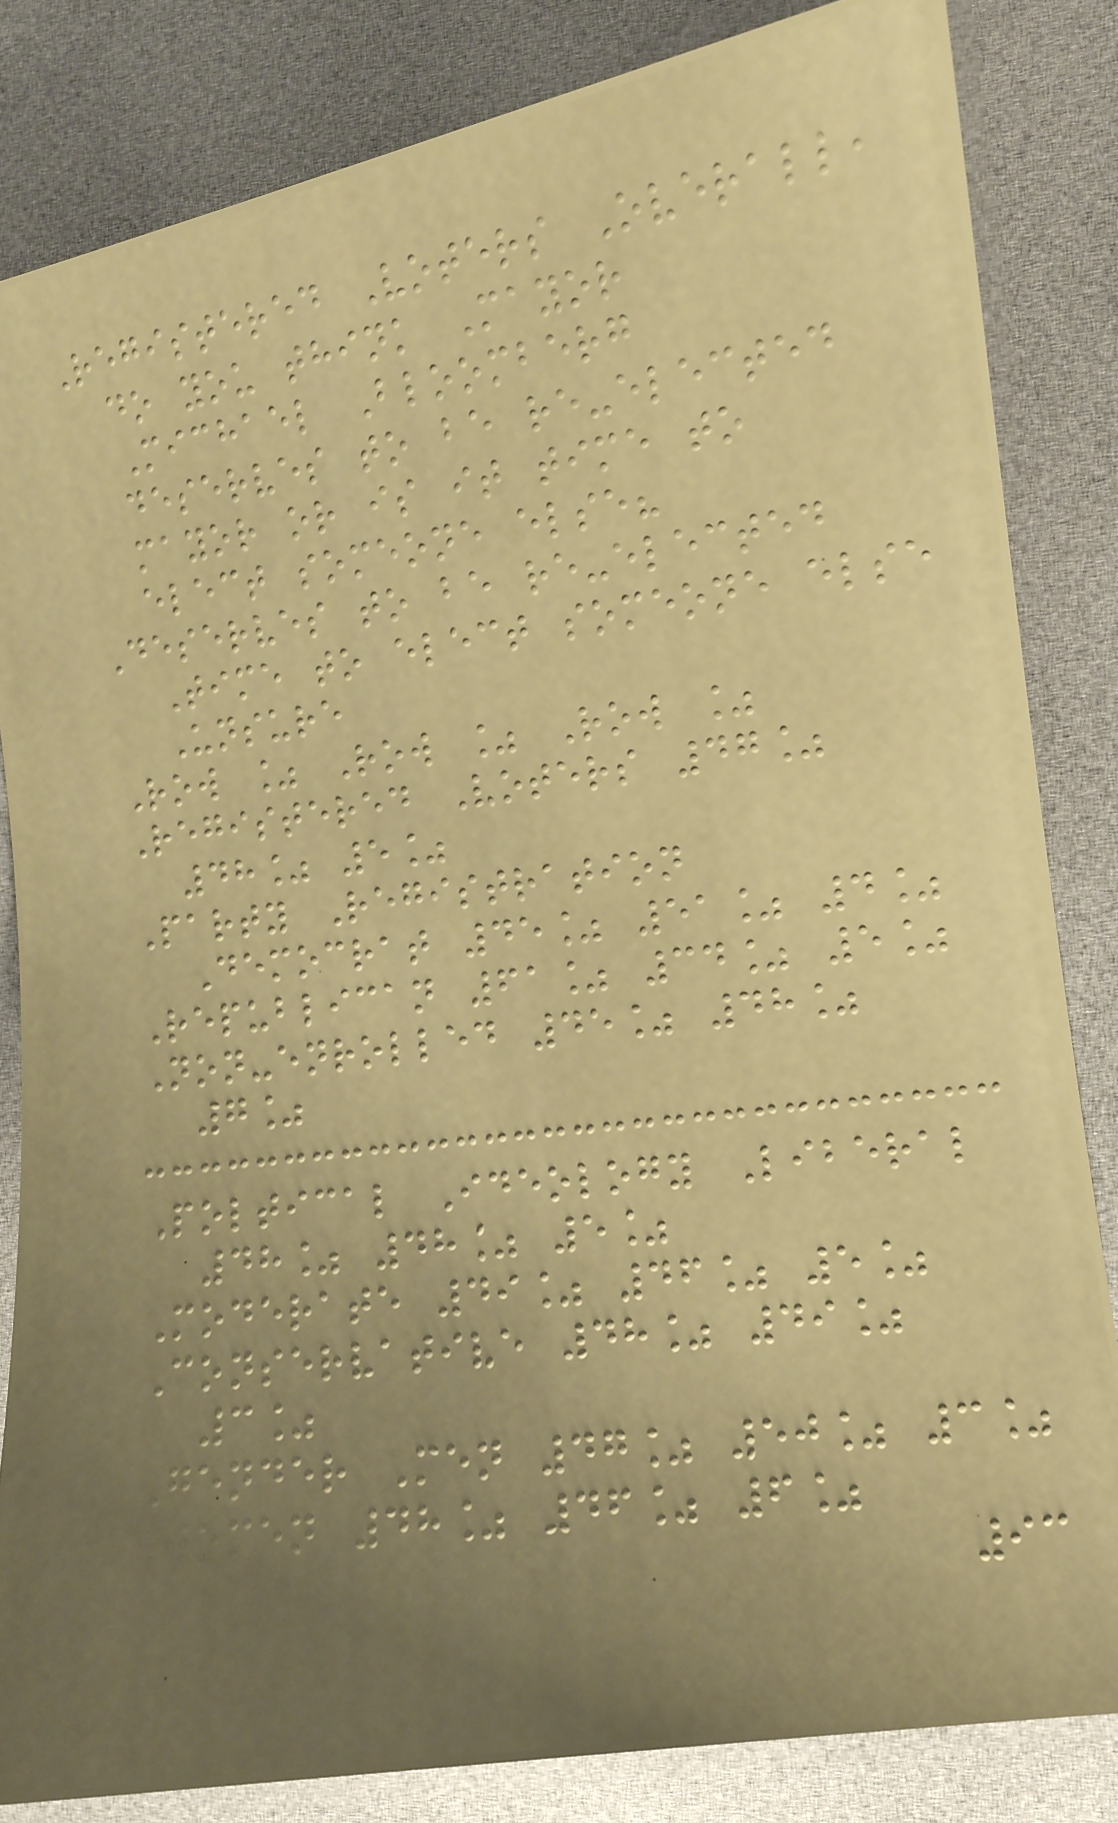Registered Voters Overall,
do you think Mayor
Michael Bloomberg
deserves to be re-elected
mayor or is it time to
elect someone else?
Deserves to be re-elected
Time to elect someone else
Unsure
Row % Row % Row %
Registered Voters 47%
48% 5%
Party Registration
Democrat 45% 51% 4%
Republican 61% 34% 5%
Non-enrolled 45% 48%
7%
Poltical Ideology Liberal
48% 48% 5%
Moderate 49% 46% 5%
Conservative 48% 49%
3%
Gender Men 47% 50% 3%
Women 48% 46% 6%
93
